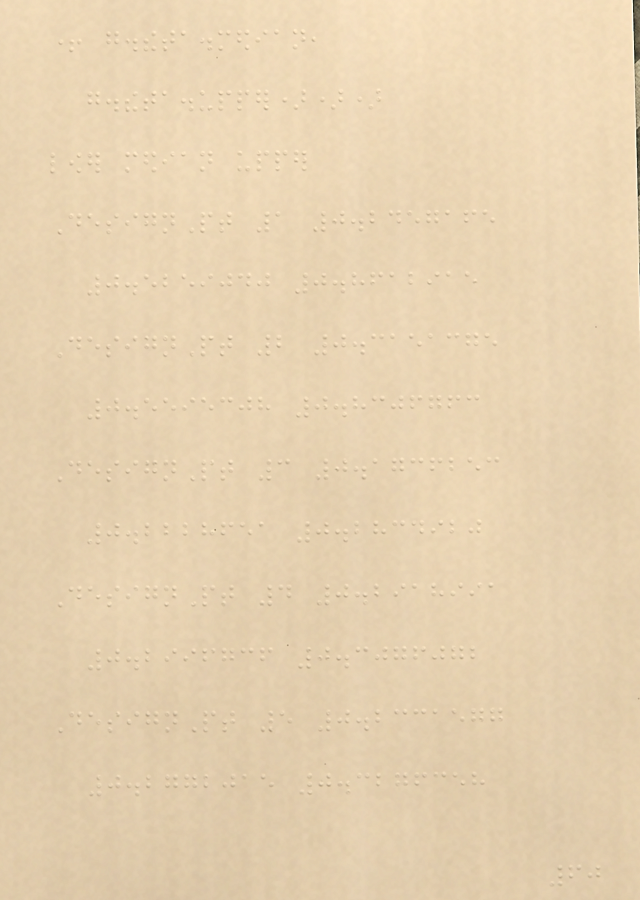+ g.theta.median,
g.theta.upper)))
lower median upper
DesignPt 1 0.2457165
0.5259040 0.8612915
DesignPt 2 0.3151375
0.5595308 0.8306763
DesignPt 3 0.1736253
0.2228651 0.2834920
DesignPt 4 0.2918991
0.2996736 0.3076072
DesignPt 5 0.2331577
0.2772015 0.3276358
60
